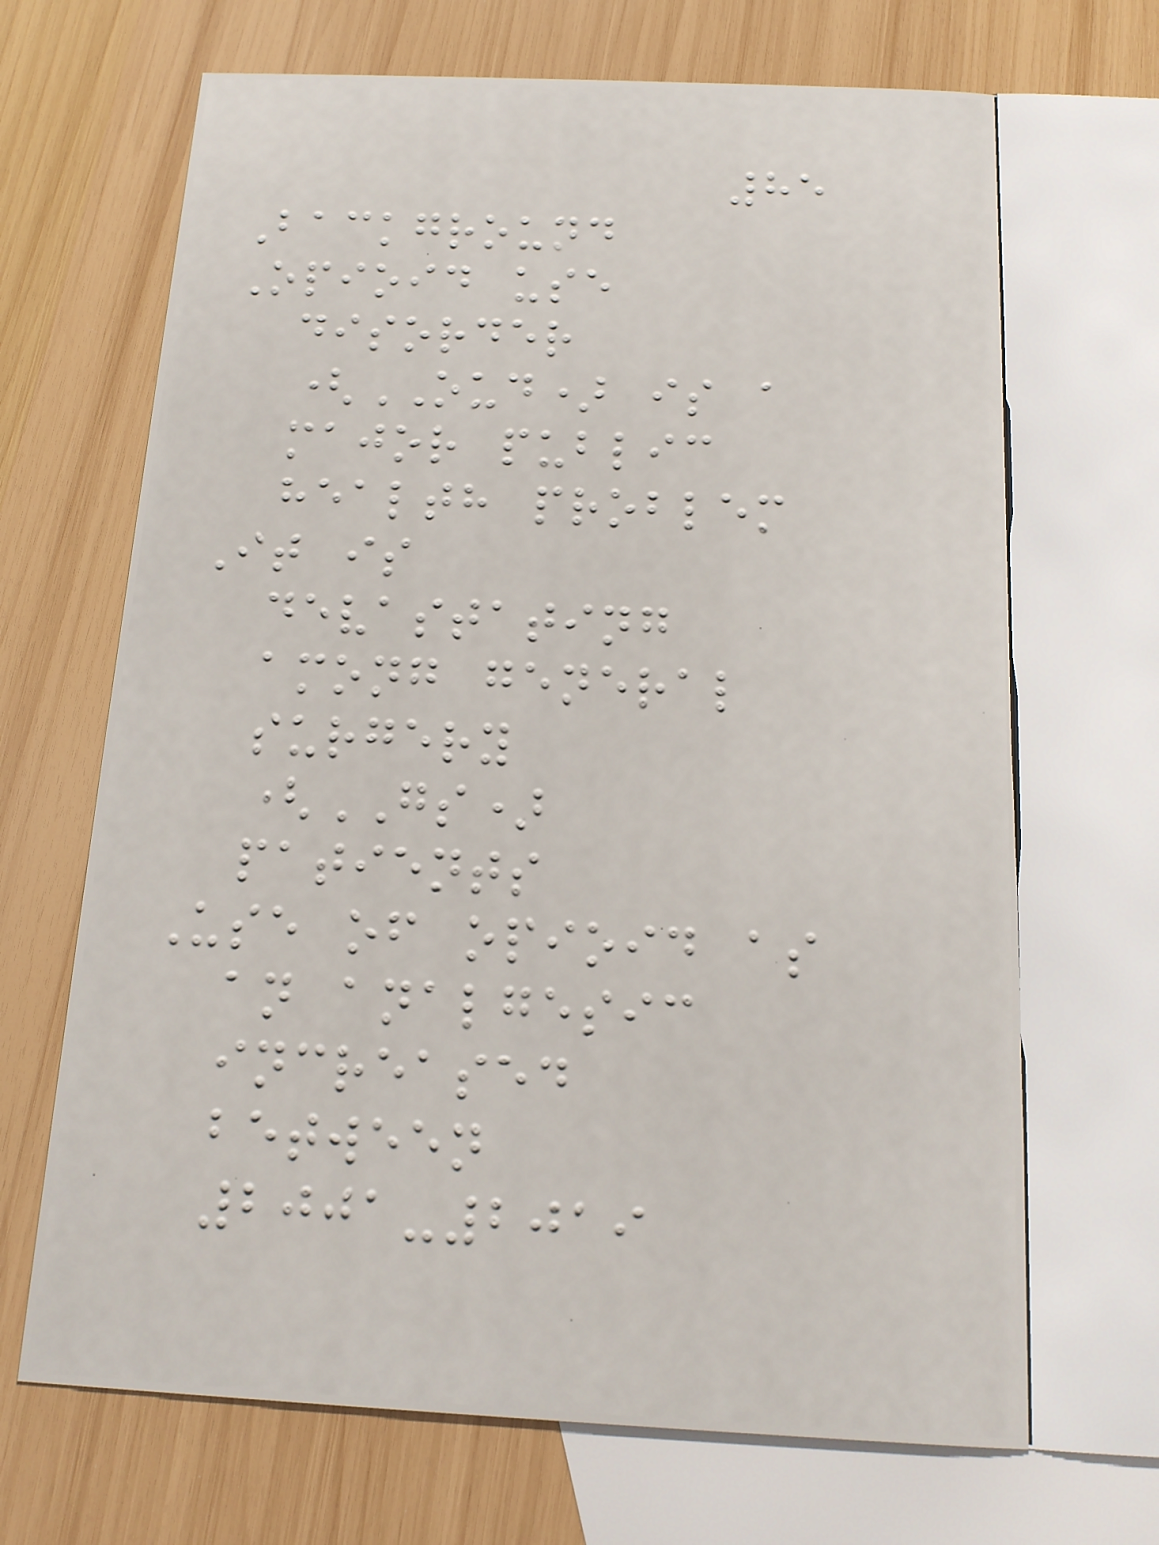85
Background
Opioid use
disorder
(OUD) is a
major public
health problem
It is
devastating
among general
surgery
(GS)
patients
Use of opioid as
an analgesic
increased
between
2001-2019
